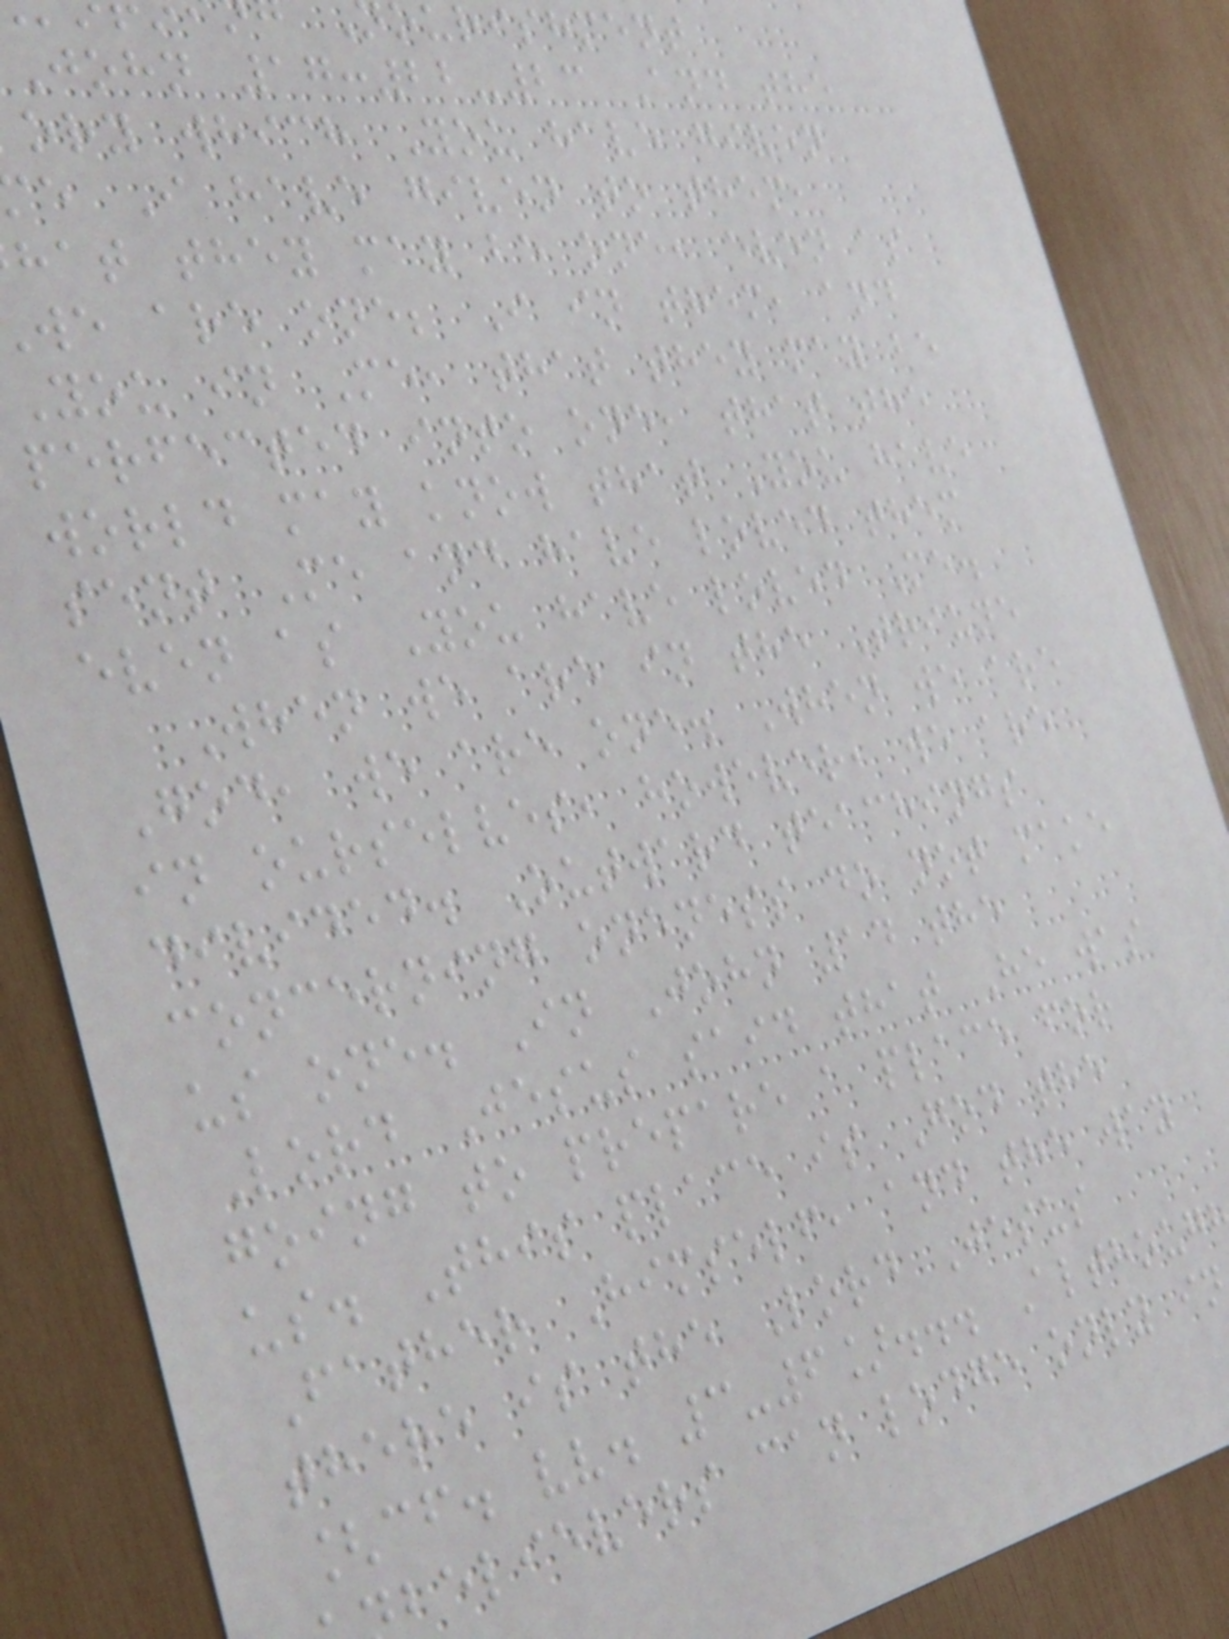ourishment
John 17:22-23 And the
ory which You have given
e I have given to them,
hat they may be one, even as
we are one; I in them, and
You in Me, that they may be
perfected into one, that the
world may know that You have
sent Me and have loved them
even as You have loved Me.
When we are in the Triune
God, we are one. When we are
in ourselves, however, we are
divided. Outward teachings
concerning oneness do not make
us one. In John 14 the
Lord Jesus said that He was
going to prepare a place for
us. This place is God the
Father Himself, and the way
there is the Lord Jesus
[cf. vv. 3-6]... Althoug
believers can lodge only in
